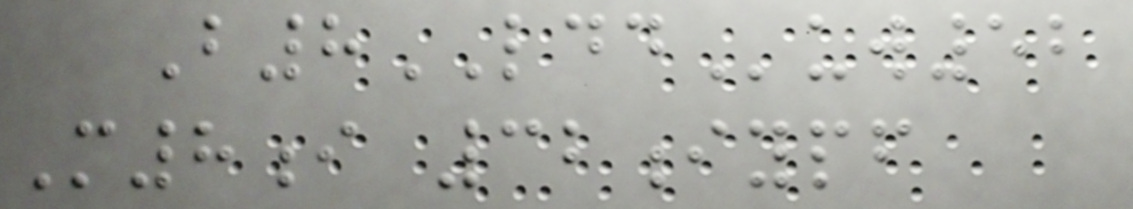B8LDDuw52
M8i 32iypf
